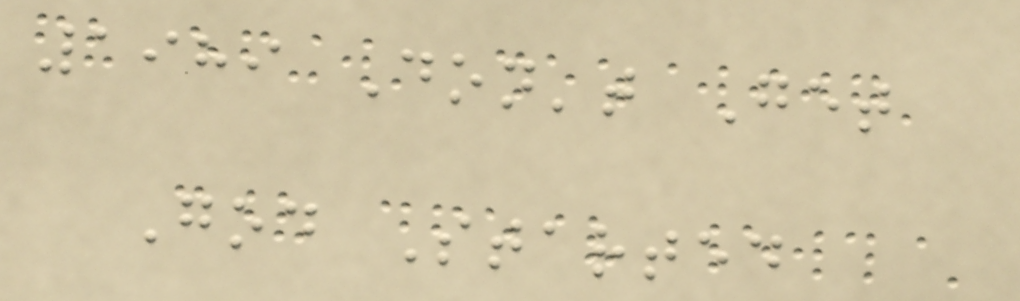1989 Don't Get
God Started
